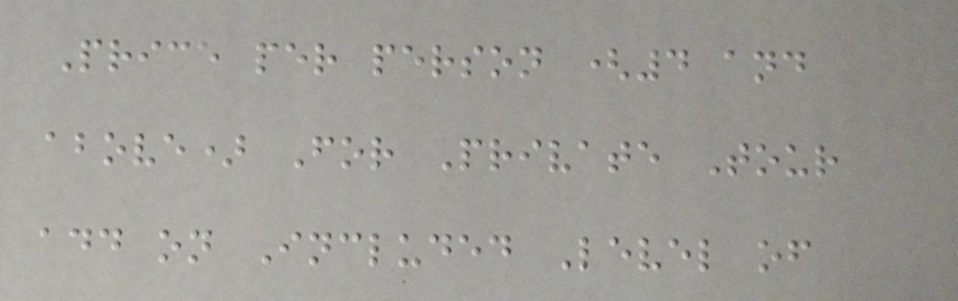Price per person (4 and
above) For Private Tour
add on Included Level of
